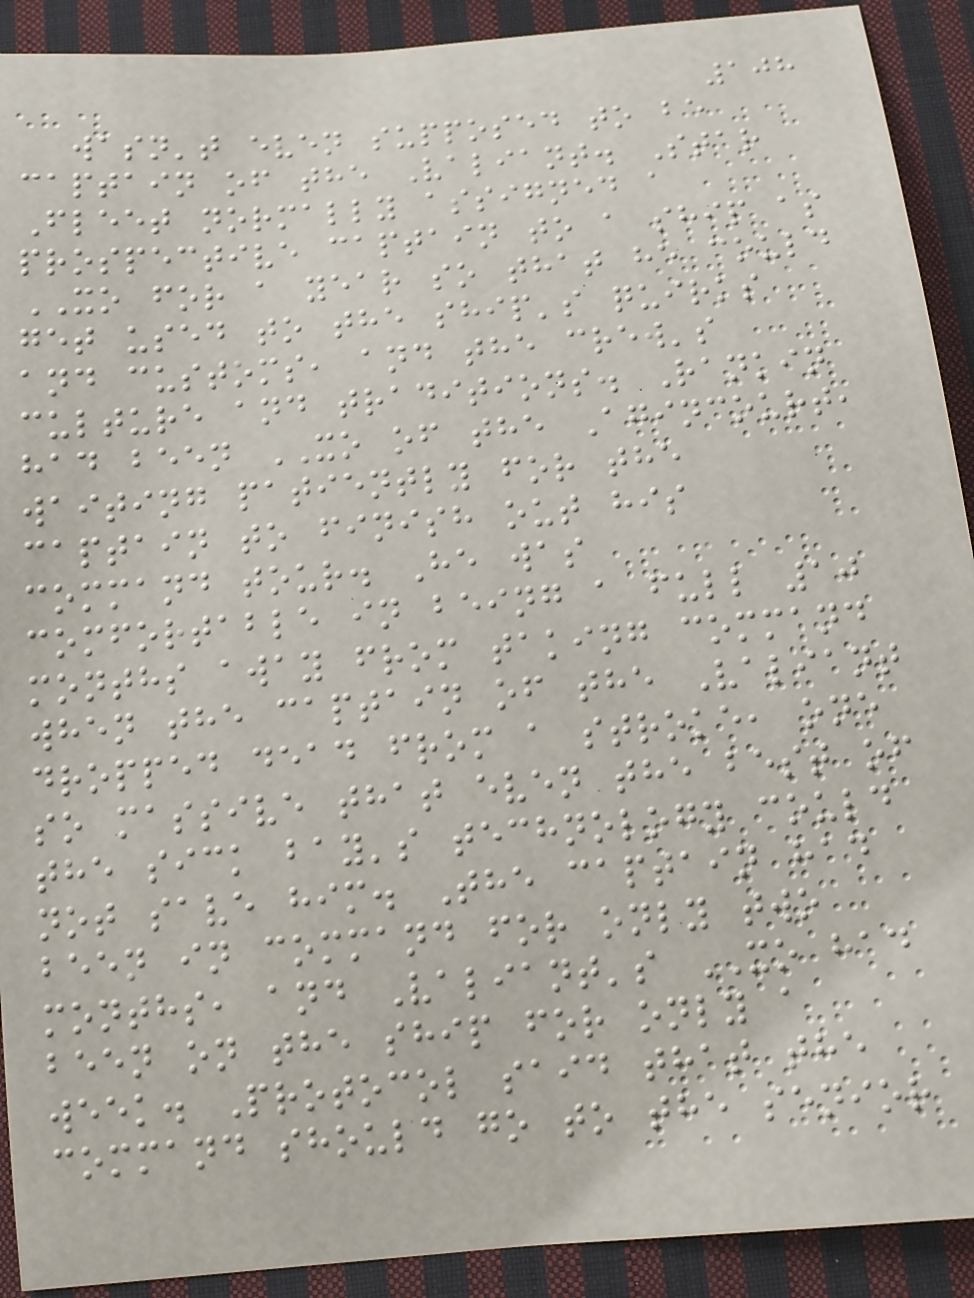108
wasn't even supposed to be
captain of the Valiant. Star
Fleet normally assigned a
prospective captain to a ship as
XO for a year so that he could
get used to the ship's quirks
and customs, and the crew's
culture and traditions. Rankin
had been XO of the Agincourt,
waiting patiently for the
captain to finish out his
command tour. He was
comfortable in being a full 10
months away from taking command
when the captain of the Valiant
dropped dead from a stroke, one
so massive that even the best of
the sick bay's technology could
not save him. The captain had
been in command for only two
months, and Valiant's XO had
been on the ship for only a
week. Protocol said that the
command should go to the senior
